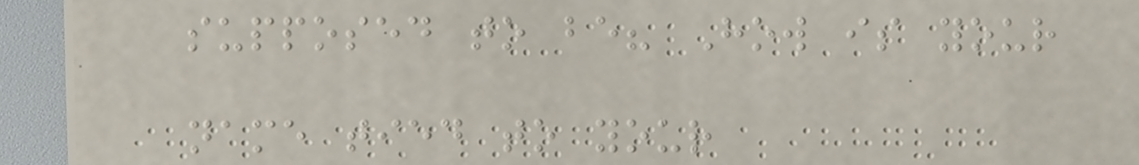supposed to be? How is your
name tied to your
